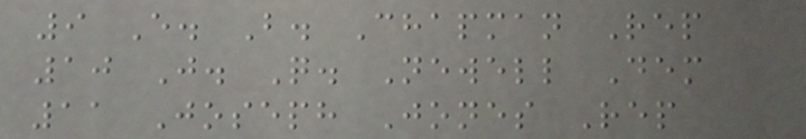9 E. B. Chapman Rep
10 J. Q. Newell Dem
11 Joseph Jones Rep
